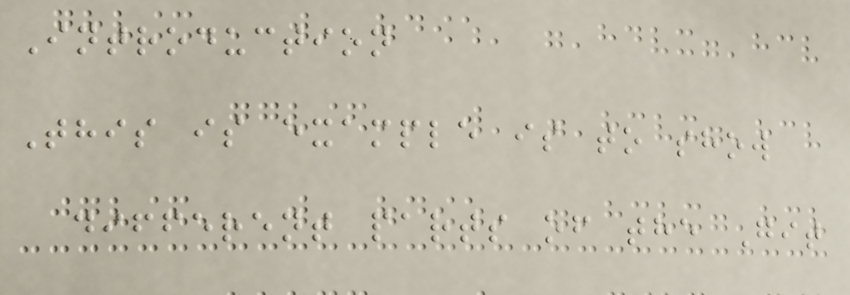Introduction
This is example is to show
different parts of the Git
